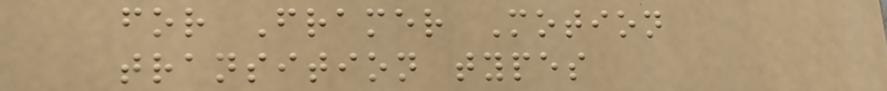for Framer Motion
transition types
